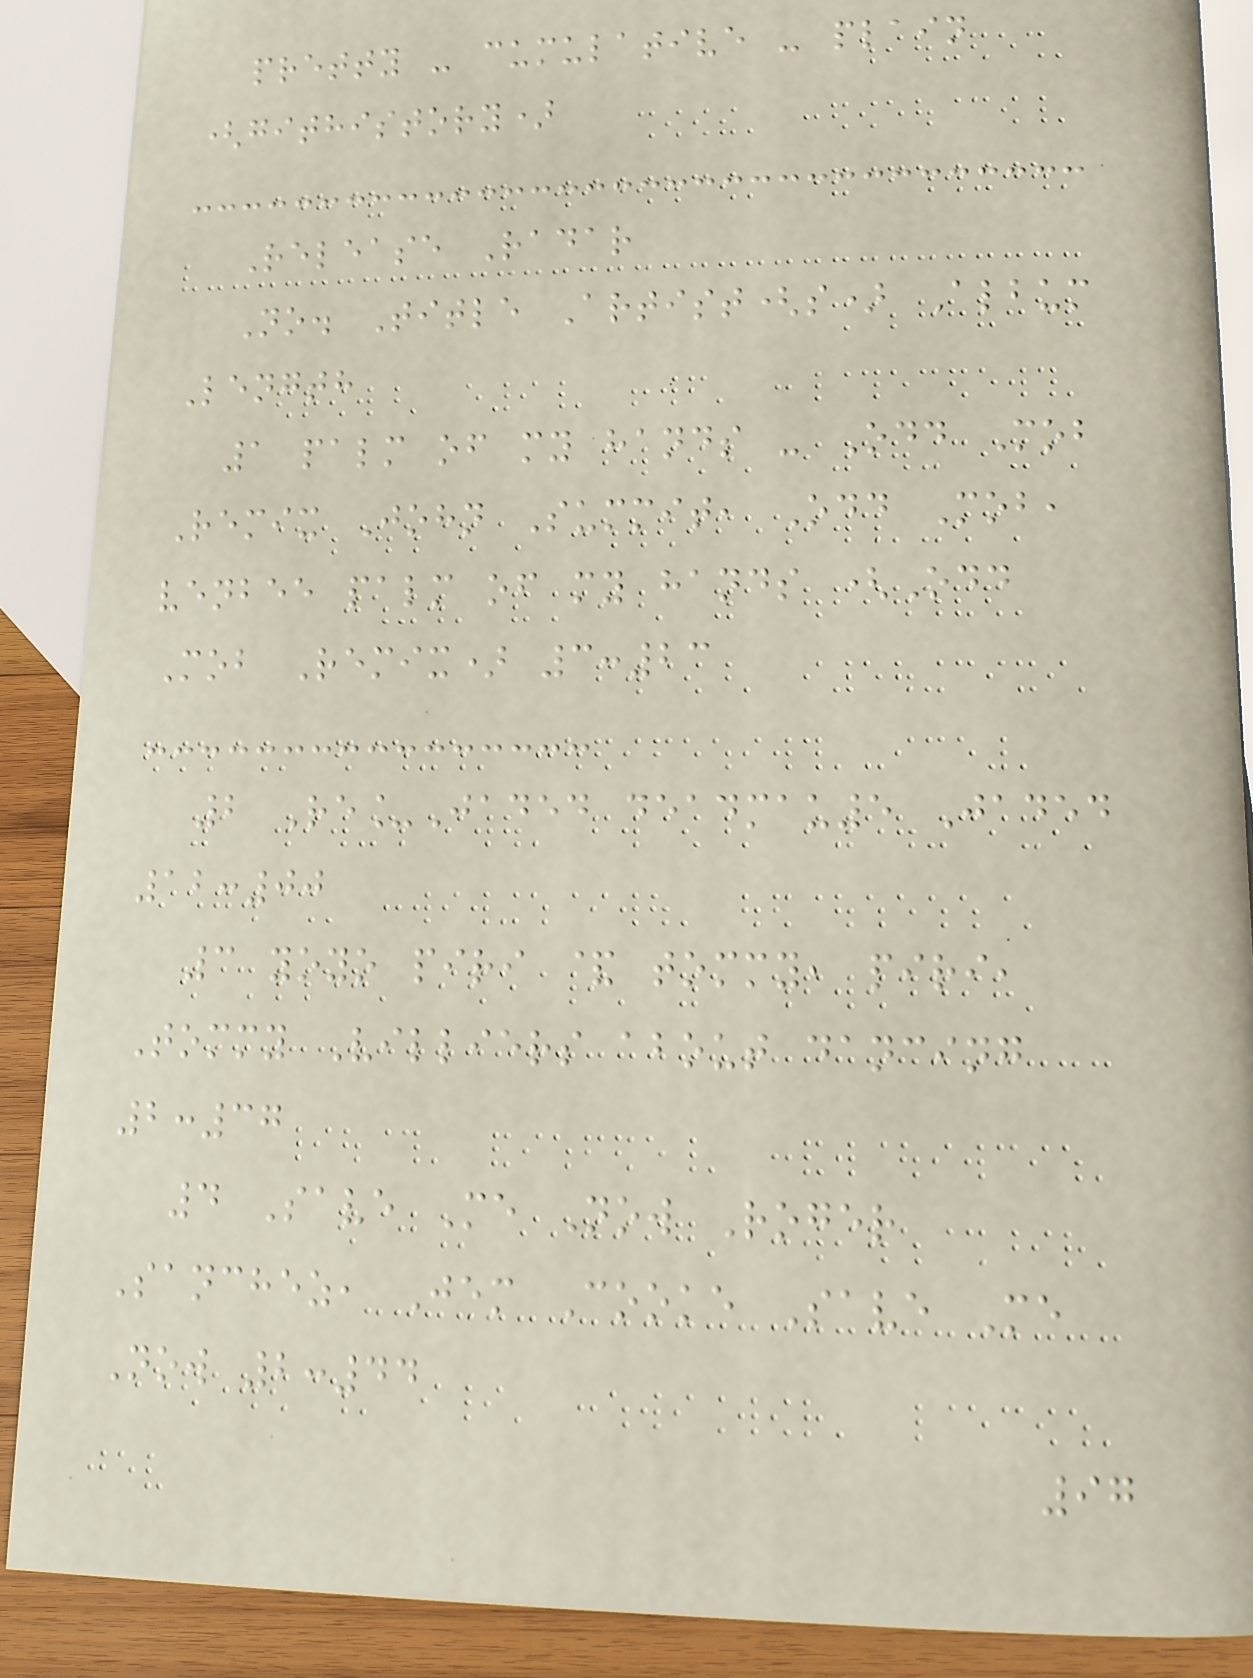pretty - cumulative - plain
(githistory)
Release Radar
No. Title Artist(s) Album
Length
1 palm of my hands - Odd Mob
Remix John Summit, Odd Mob,
venbee palm of my hands (Odd
Mob Remix) 3:23
2 Re_Jaded deadmau5 Jaded
12:00
3 yoyo piri & tommy, piri,
Tommy Villiers about dancing
2:37
4 Save Me Now Roger
Sanchez, Jem Cooke Save Me
Now 2:44
97
